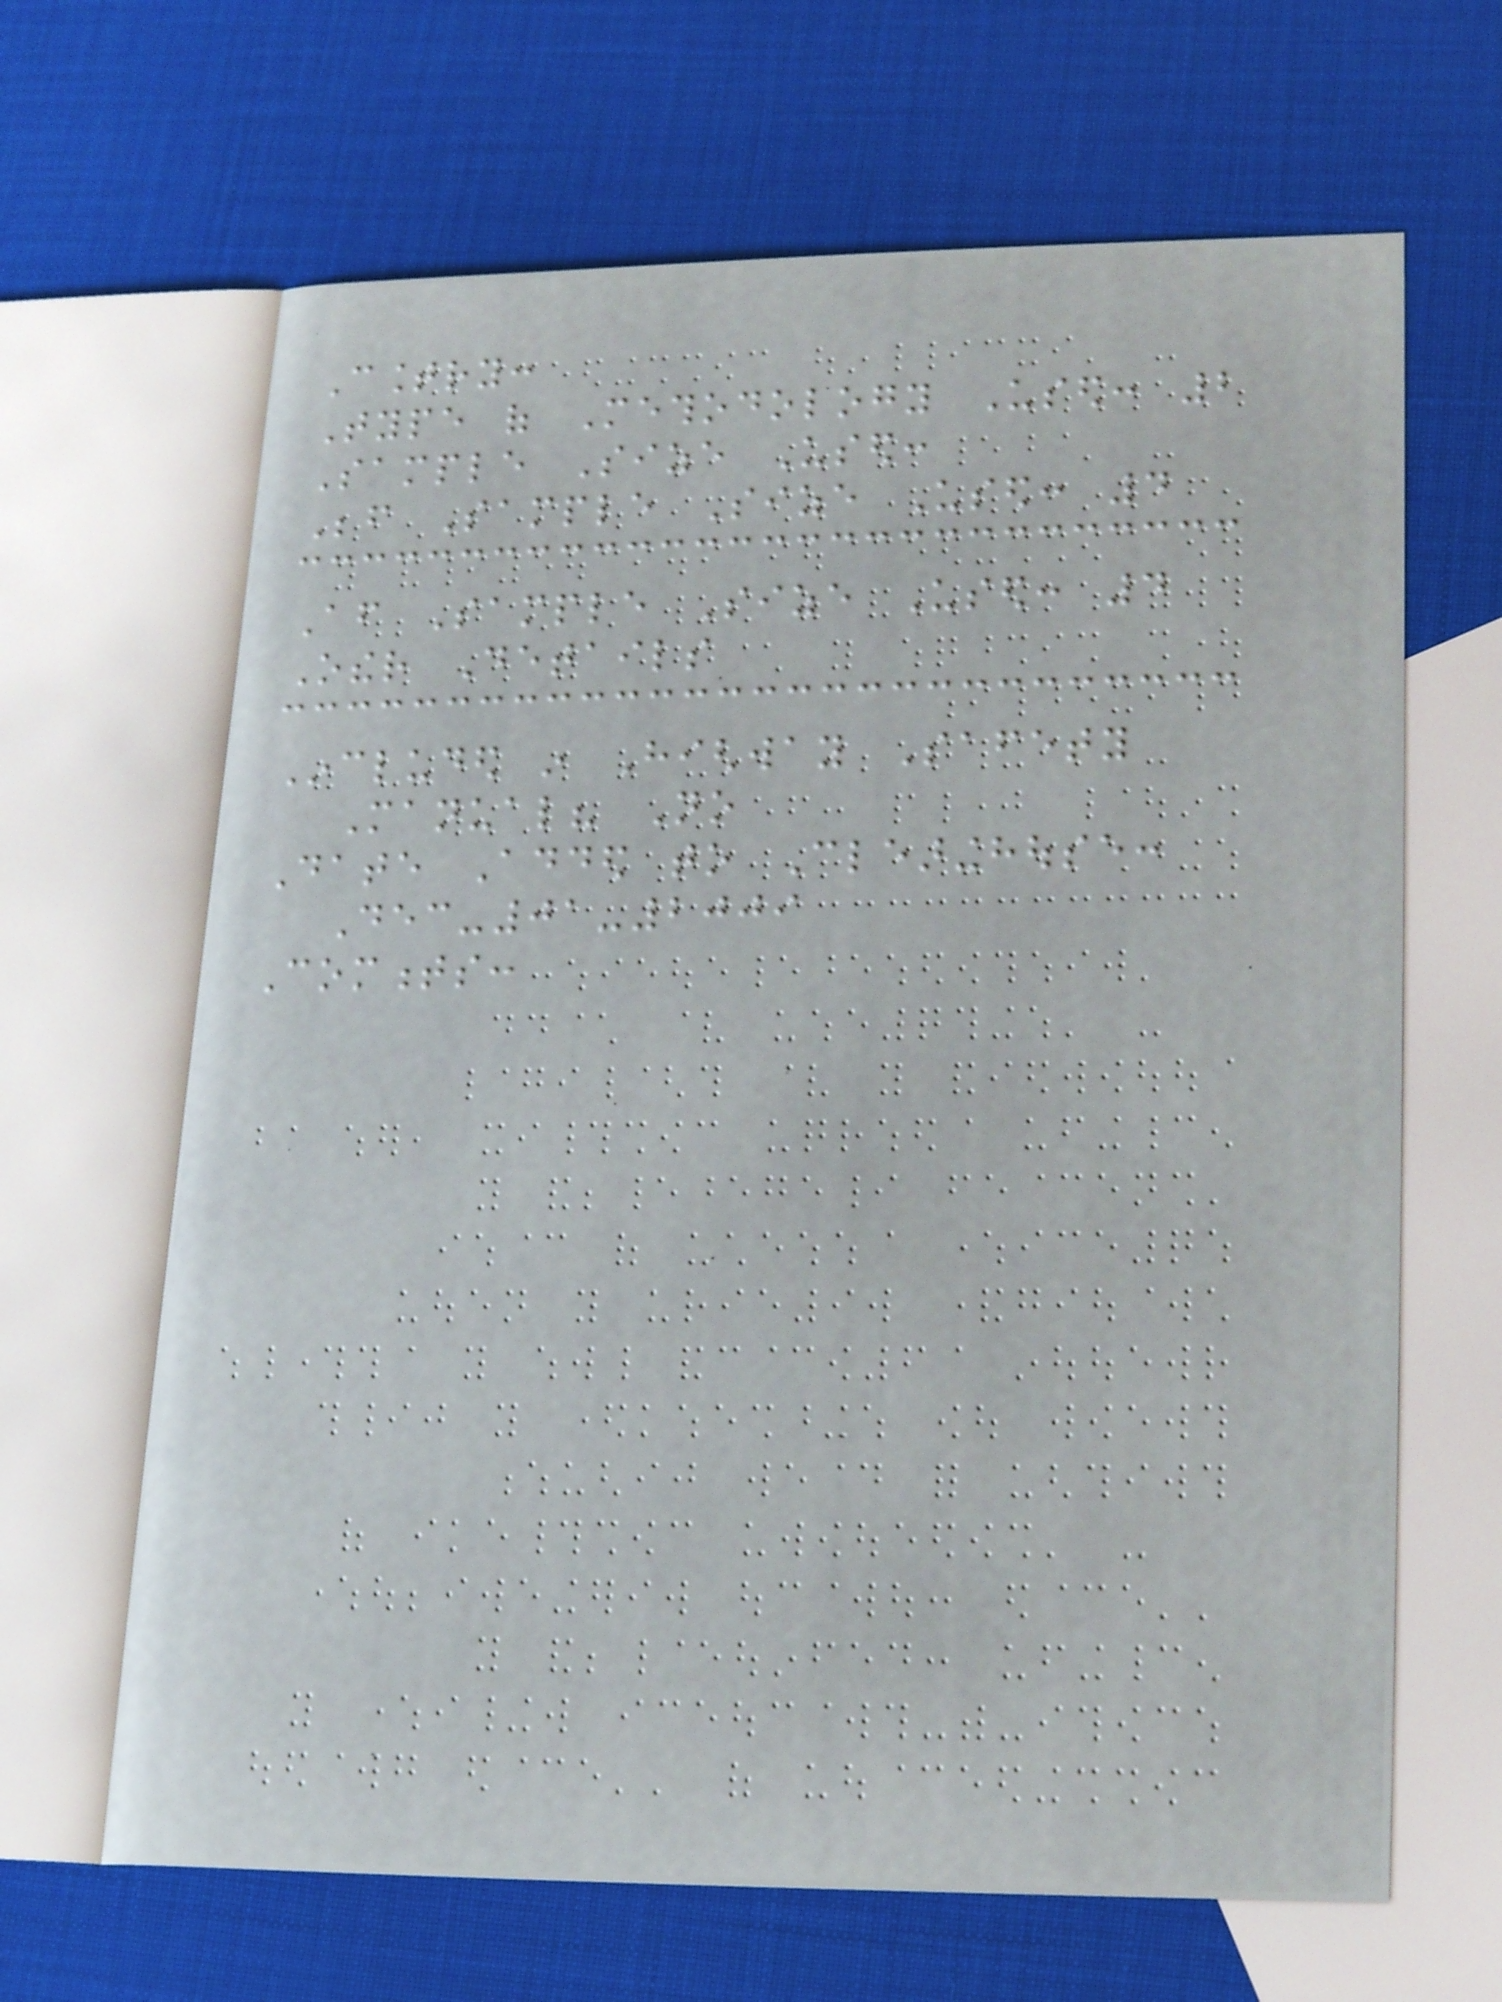Country:
Type of Methodology Used: 2
Sample Size Used:
Before Sample Size Used: 4
After Sample Size Used: 4
Other Details
Included in Highway Safety
Manual? No
Date Added to Clearinghouse:
Dec-01-2009
Comments:
